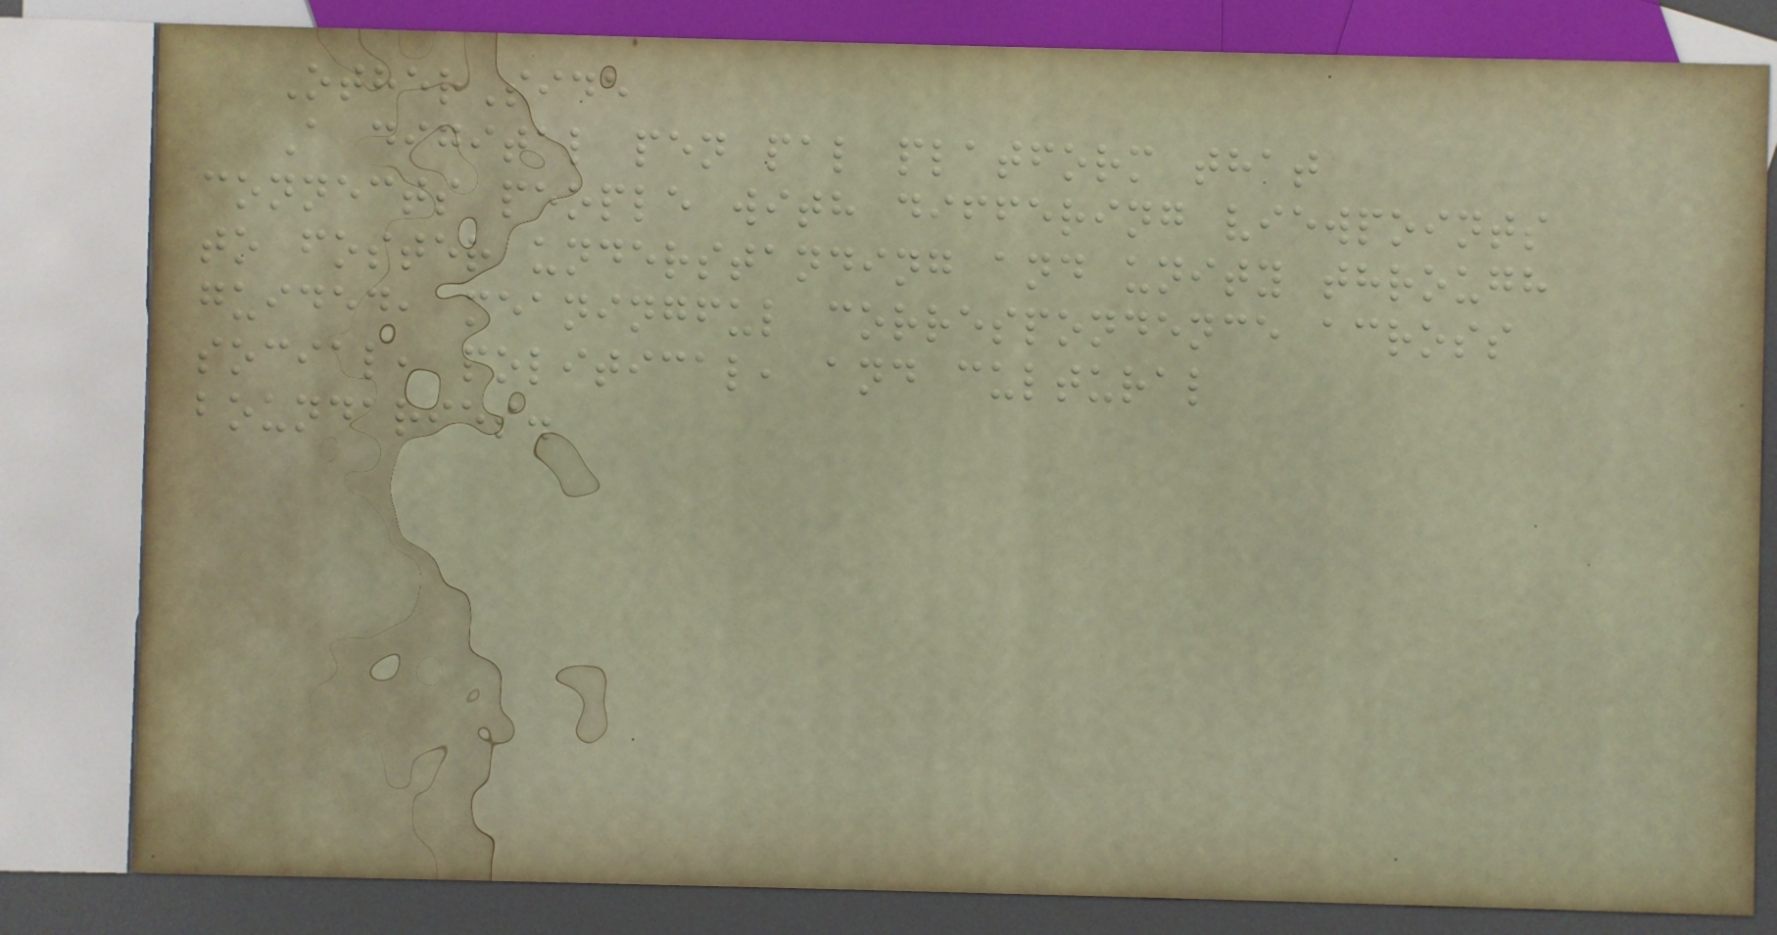OtherSide
A digital pen pal platform that
connects people with differing viewpoints
to foster understanding and unity through
guided, meaningful correspondence across
social, political, and cultural
boundaries.
